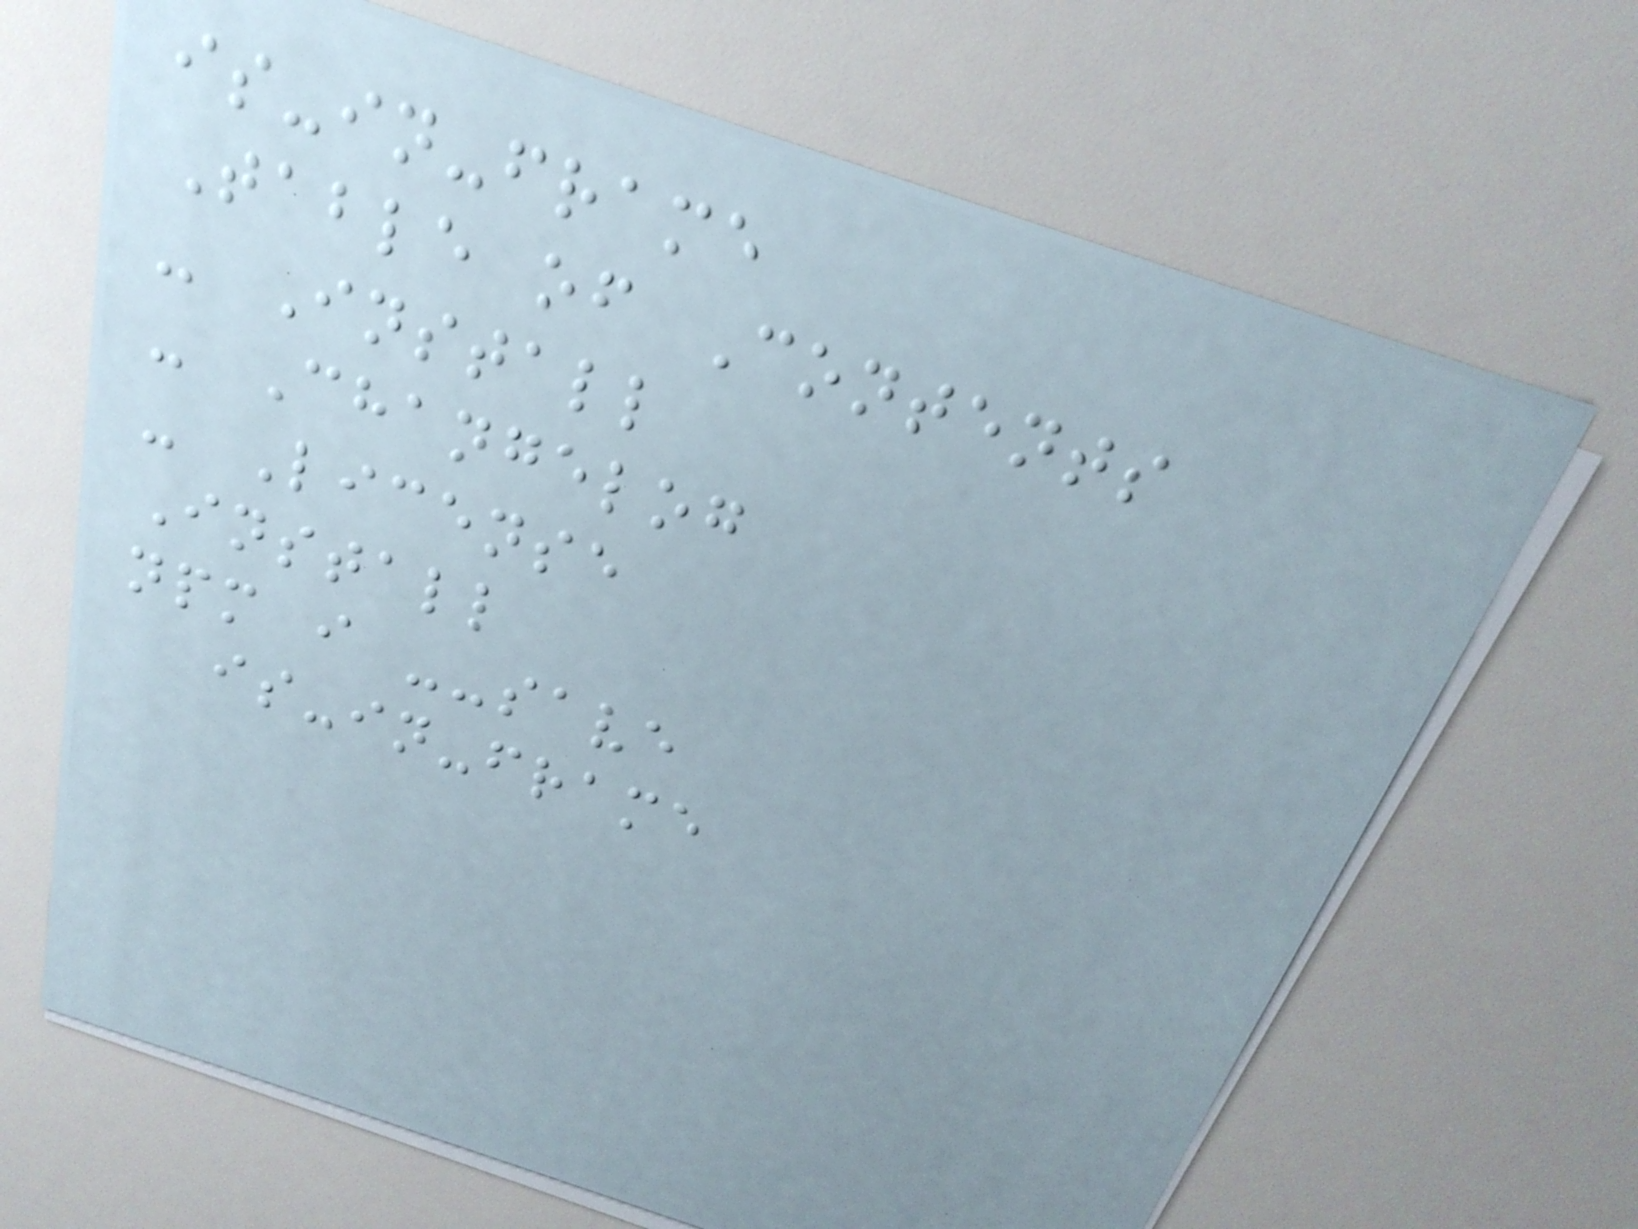is-in-frame
Table of Contents
- Install
- Changelog
- License
Install
npm i --save
is-in-frame
